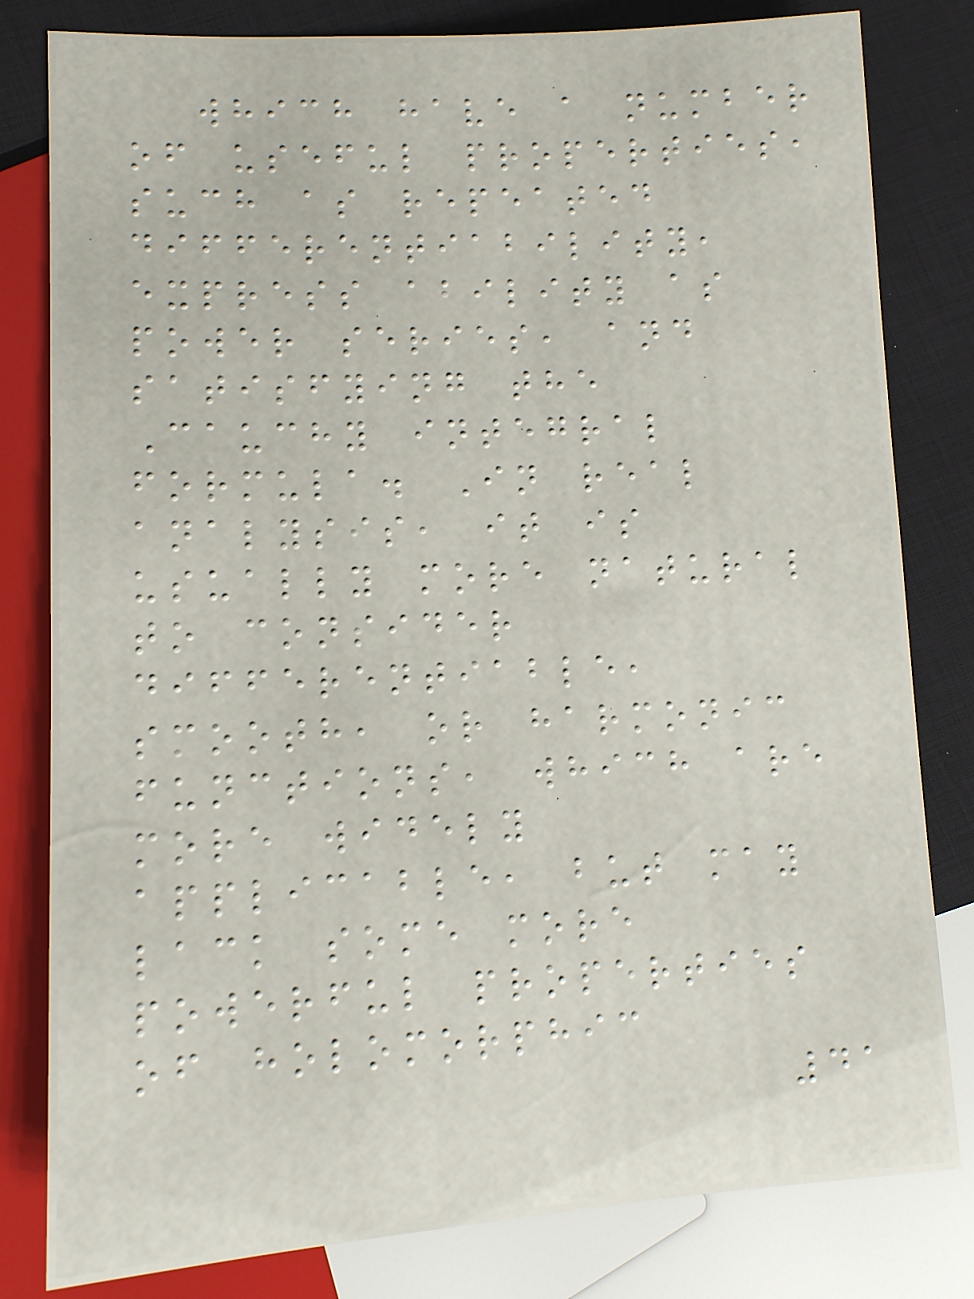which have a number
of useful properties,
such as repeated
differentiability,
express ability as
power series, and
satisfying the
Cauchy integral
formula. In real
analysis, it is
usually more natural
to consider
differentiable,
smooth, or harmonic
functions, which are
more widely
applicable, but may
lack some more
powerful properties
of holomorphic
41
